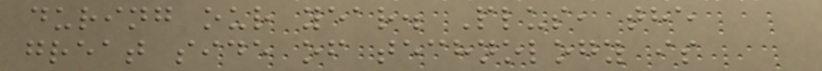during our year. Plus, the
great side of technology is
